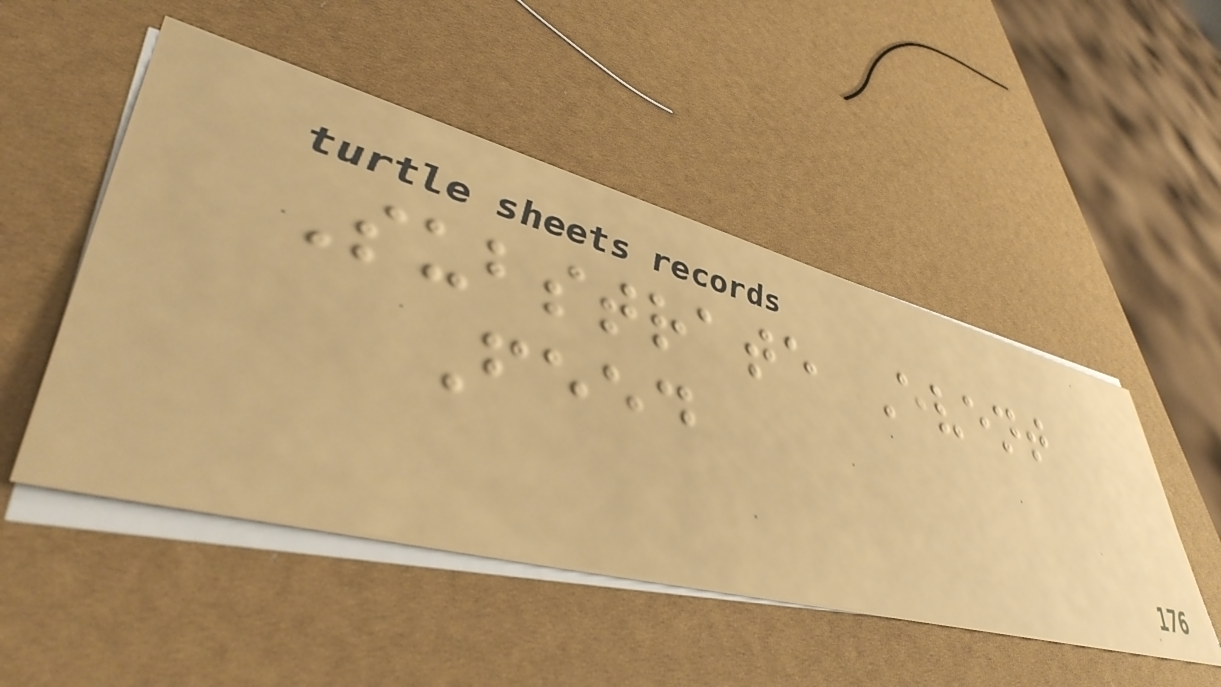Substrate Event
Feed
